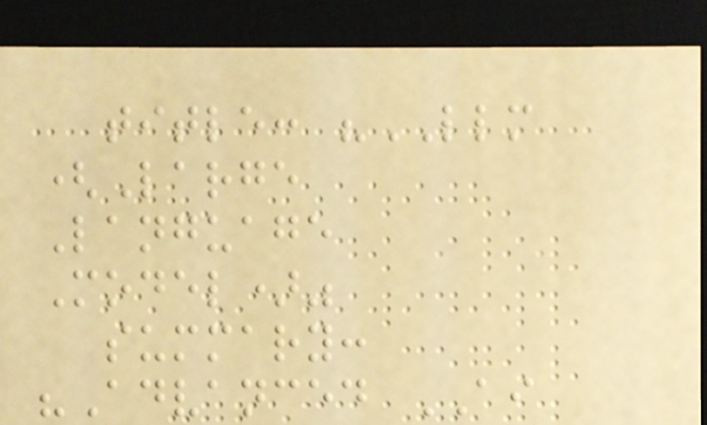title: "LLM
(Large
Language
Model)"
summary:
"Advanced AI
